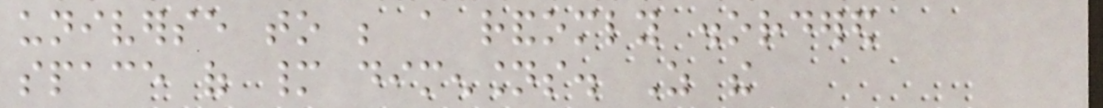universe to be a randomly disordered
space of many dimensions. As the
